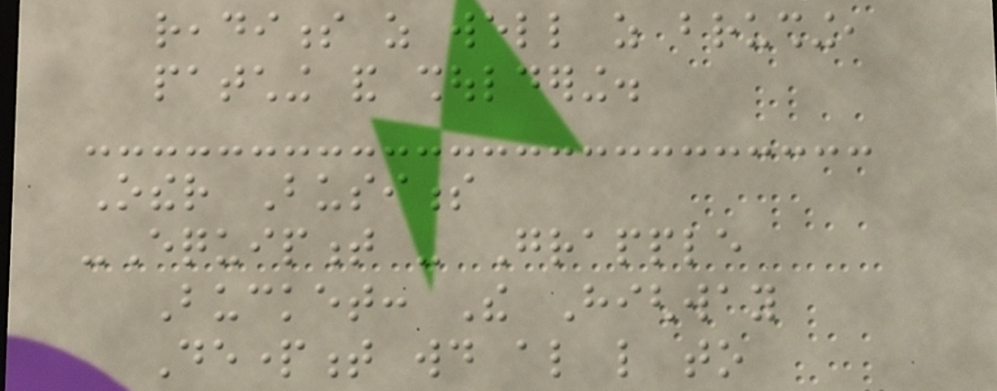readiness as well as brushing,
patching and shouldering.
Other Business
-Equipment - Grapple
Bucket: The Highway
Department would also like to
